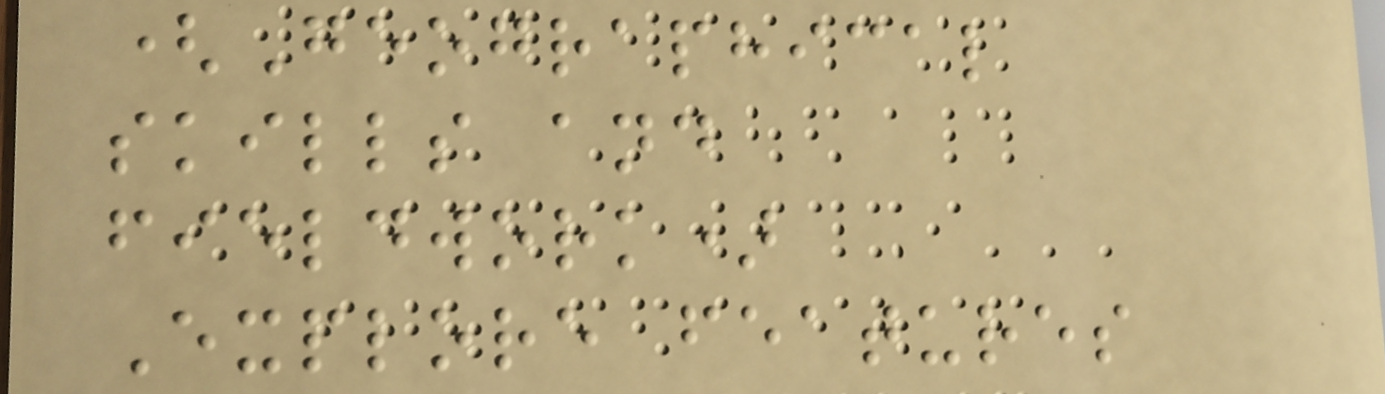(Geographical
skills and
fieldwork)
Explore features
